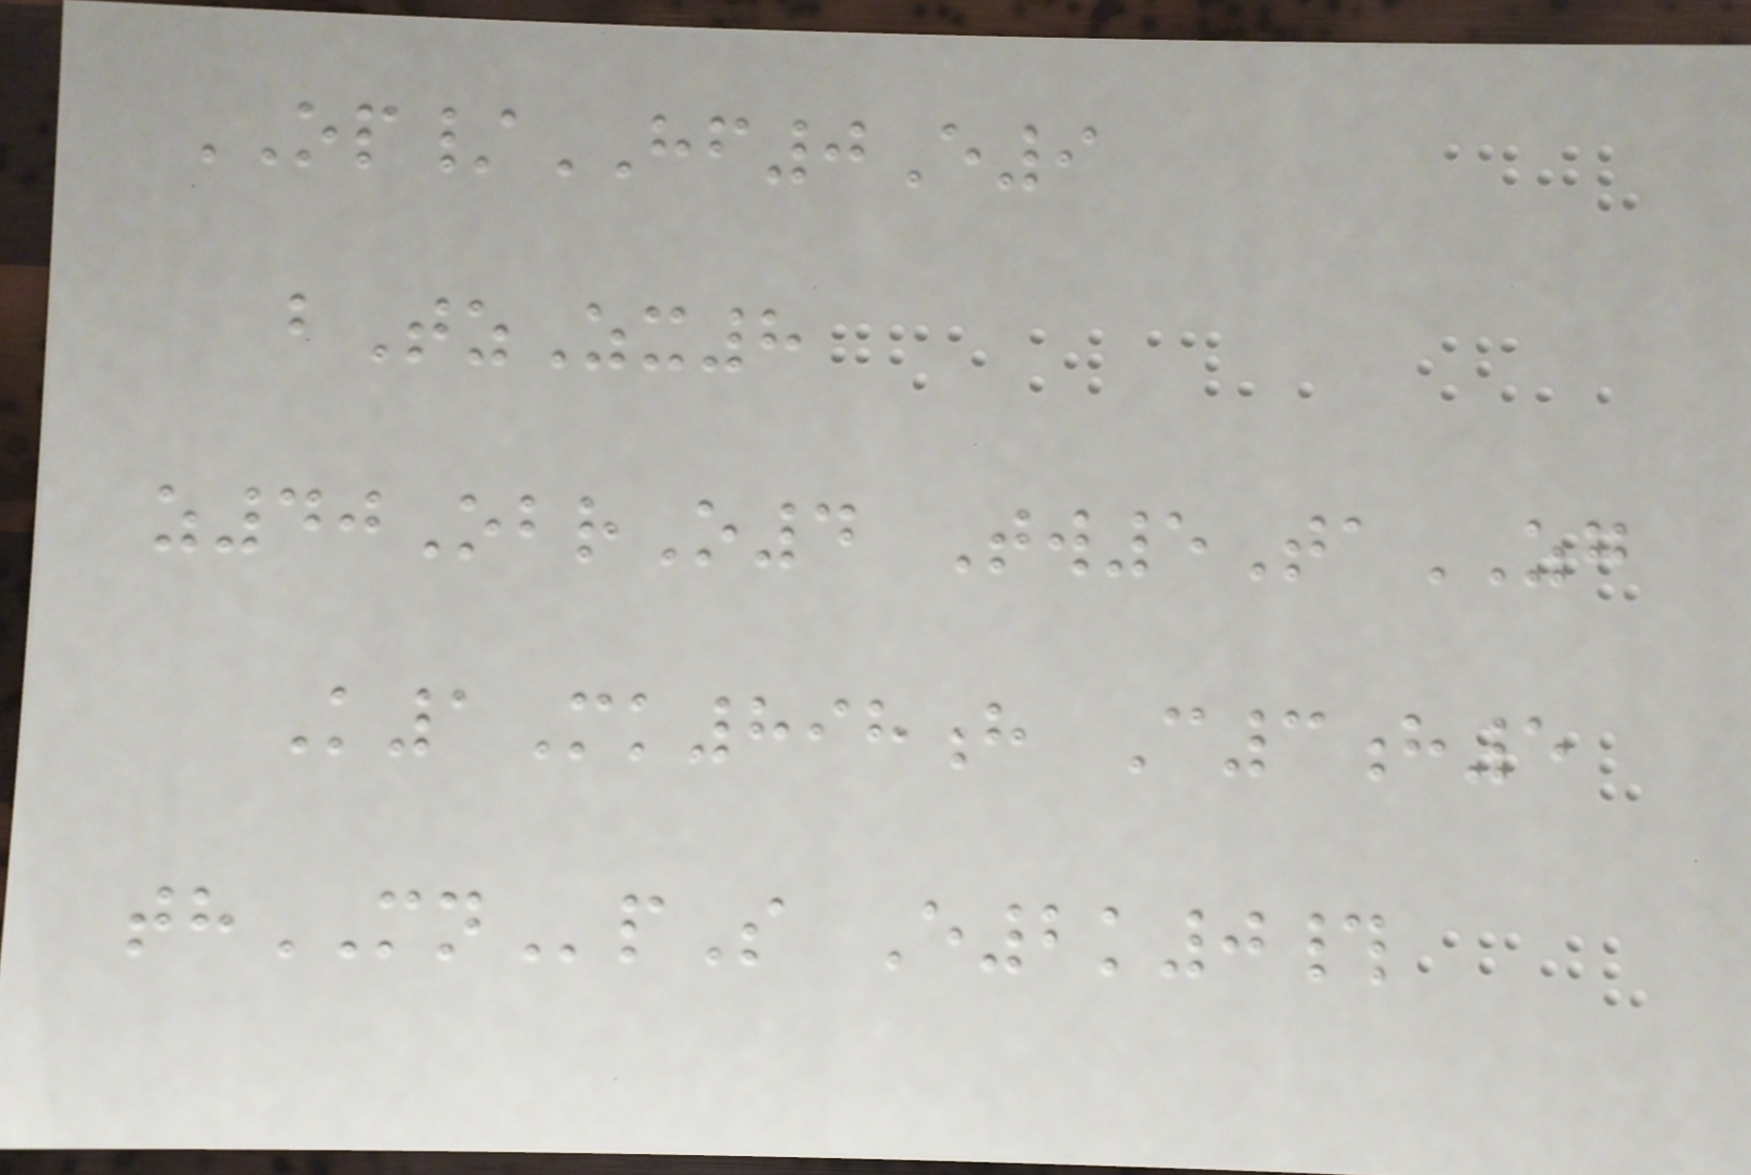OP/HF0E9
bTzZx8
z40ObrO4 Tw5TaZG
K1Mk898h C3h5
thMNpS E2k0#
